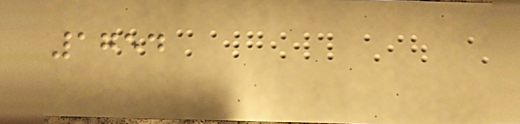1754
